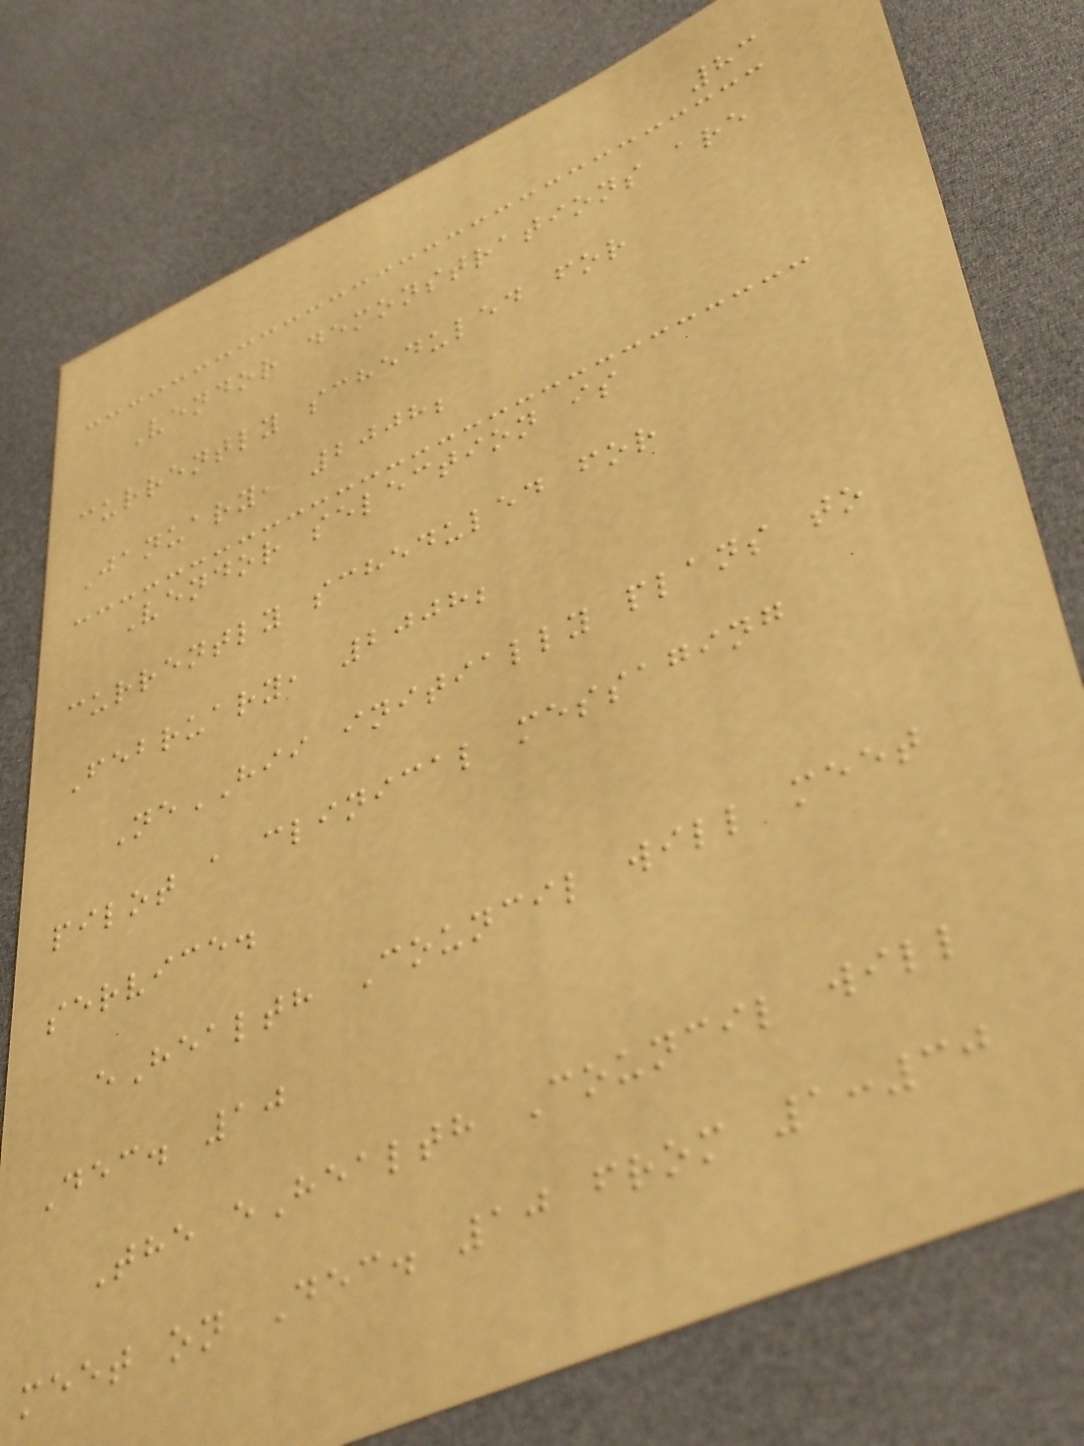83
Vendor demonstrations are
currently scheduled for
January, 2008;
Vendor selection is
currently scheduled for
February, 2008;
NeHII initially plans to
pilot a clinical messaging
service.
eHealth Council will meet
Dec. 10
The eHealth Council will
meet on Dec. 10 from 1:30
